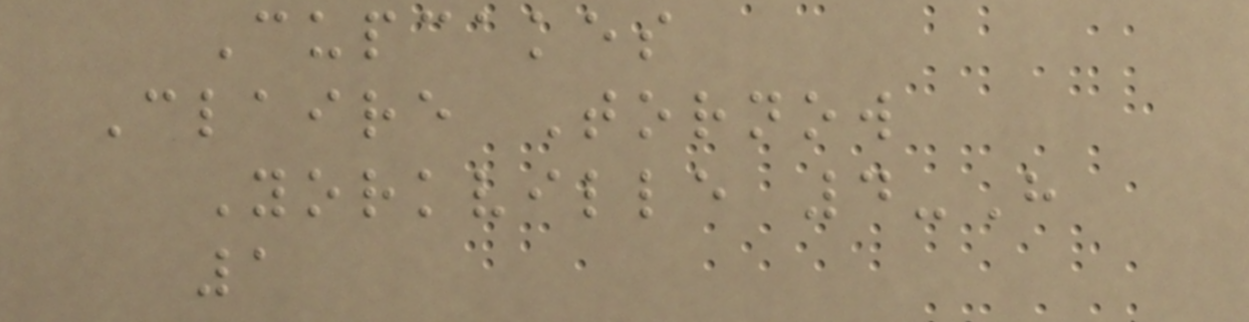Cupcakes
Claire Tornow
Yorkville 4-H
1
